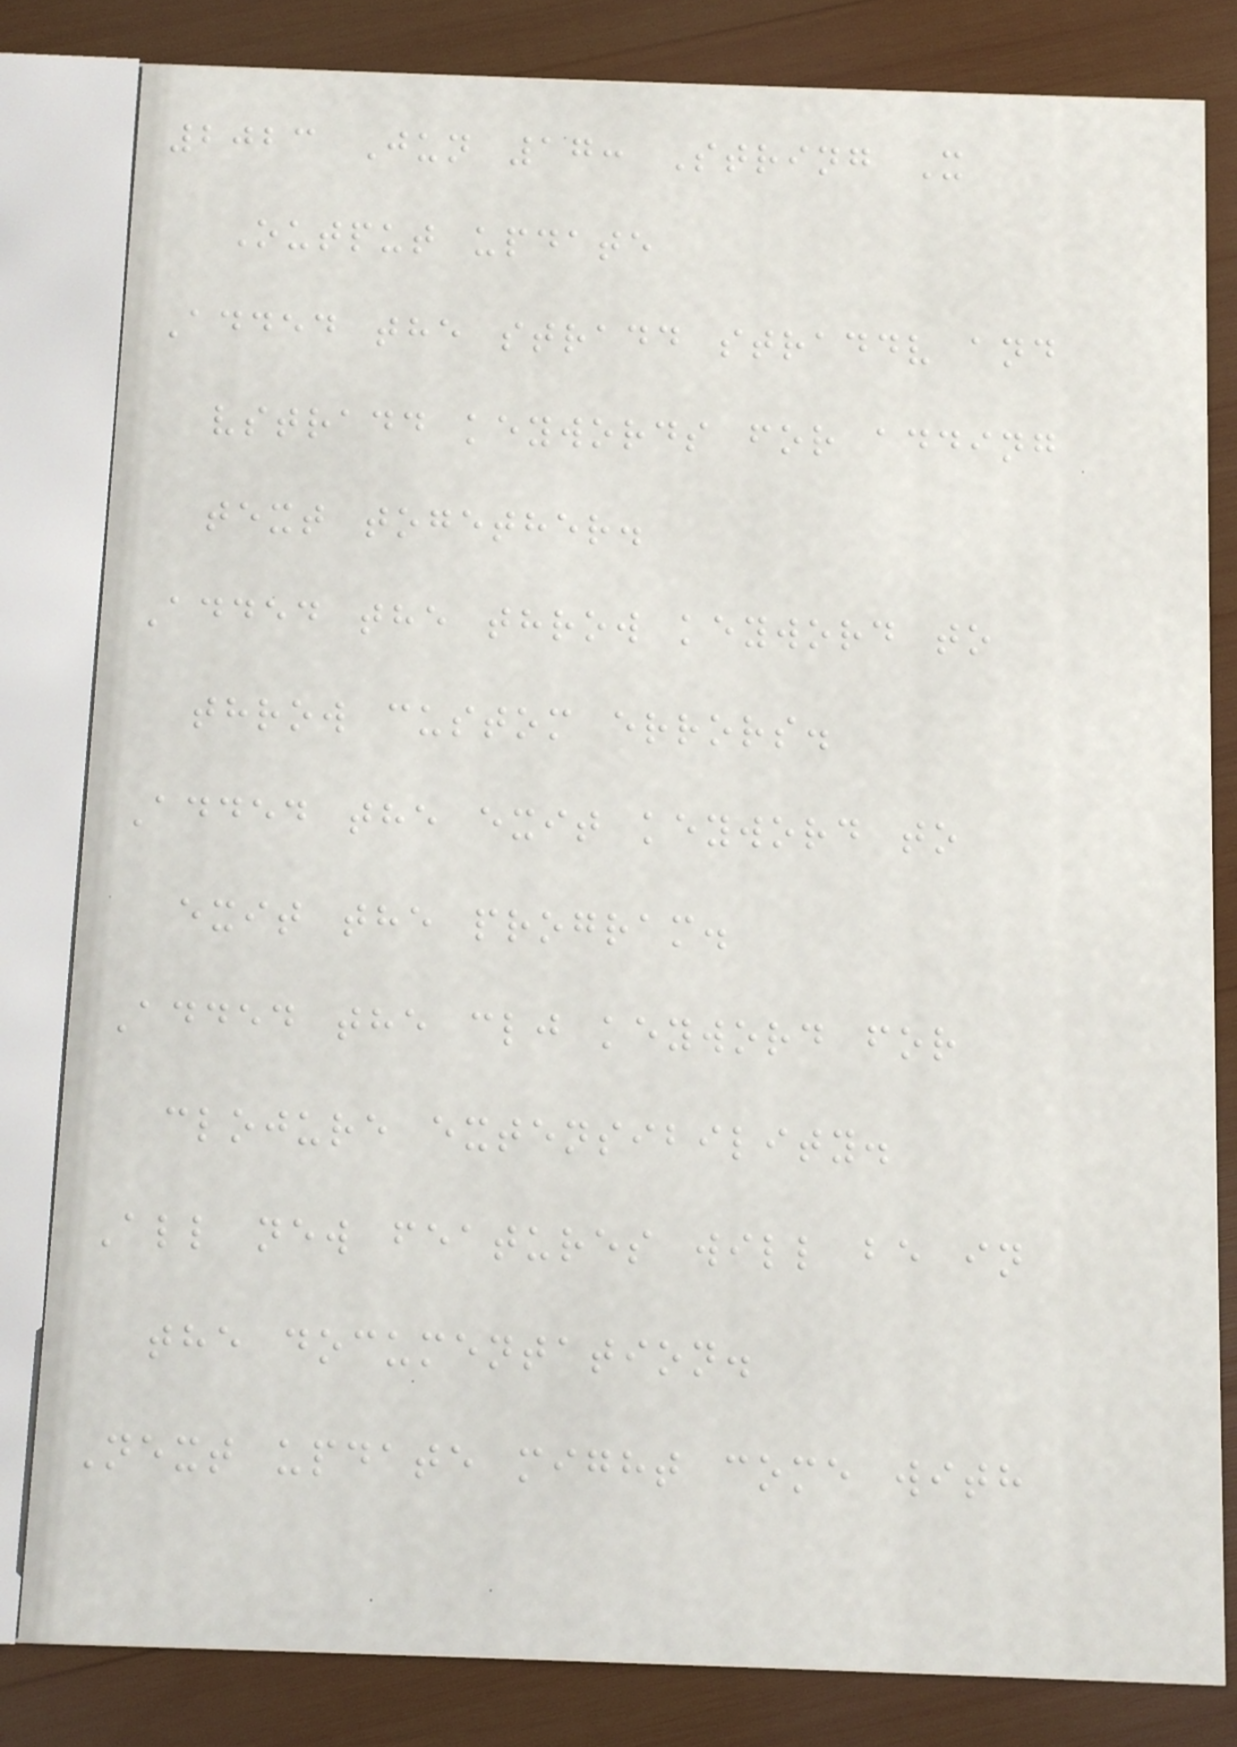2023 Jun 17: String X
Output update
Added the stradd straddv and
vstradd keywords for adding
text together.
Added the throw keyword to
throw custom errors.
Added the exit keyword to
exit the program.
Added the clj keyword for
clojure extensibility.
All new features will be in
the documentation.
Next update might come with
